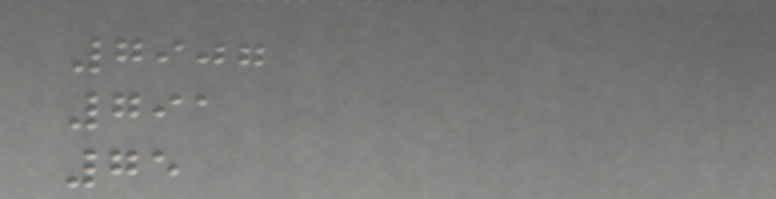7907
791
75
